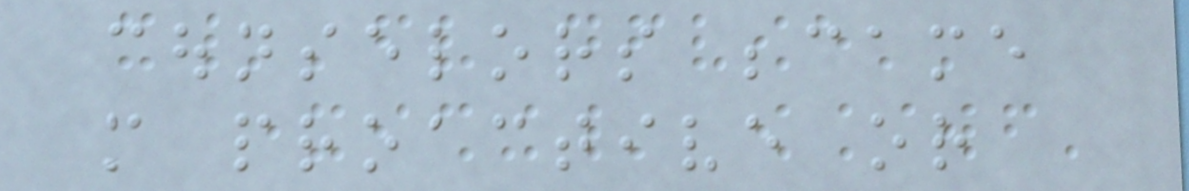counselors became
more proactive or
